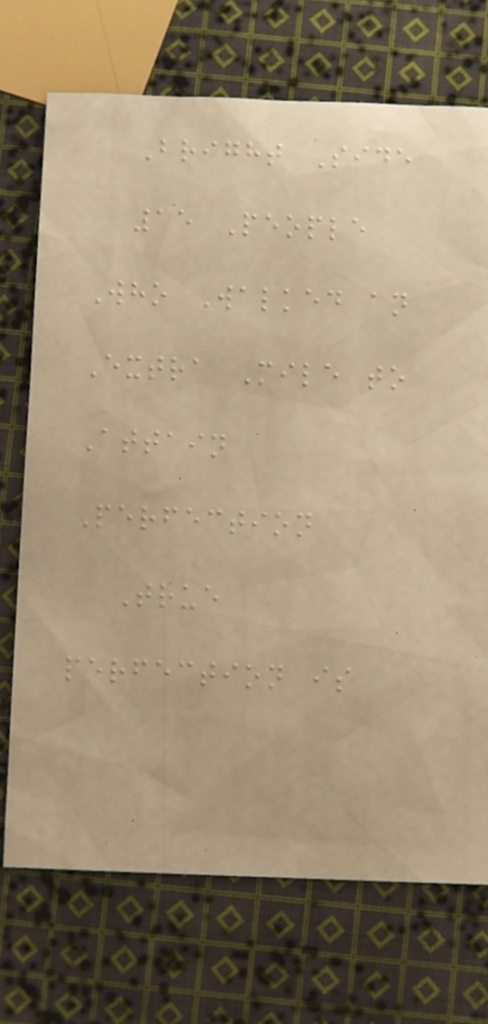Bright Side
15 People
Who Walked an
Extra Mile to
Attain
Perfection
True
perfection is
